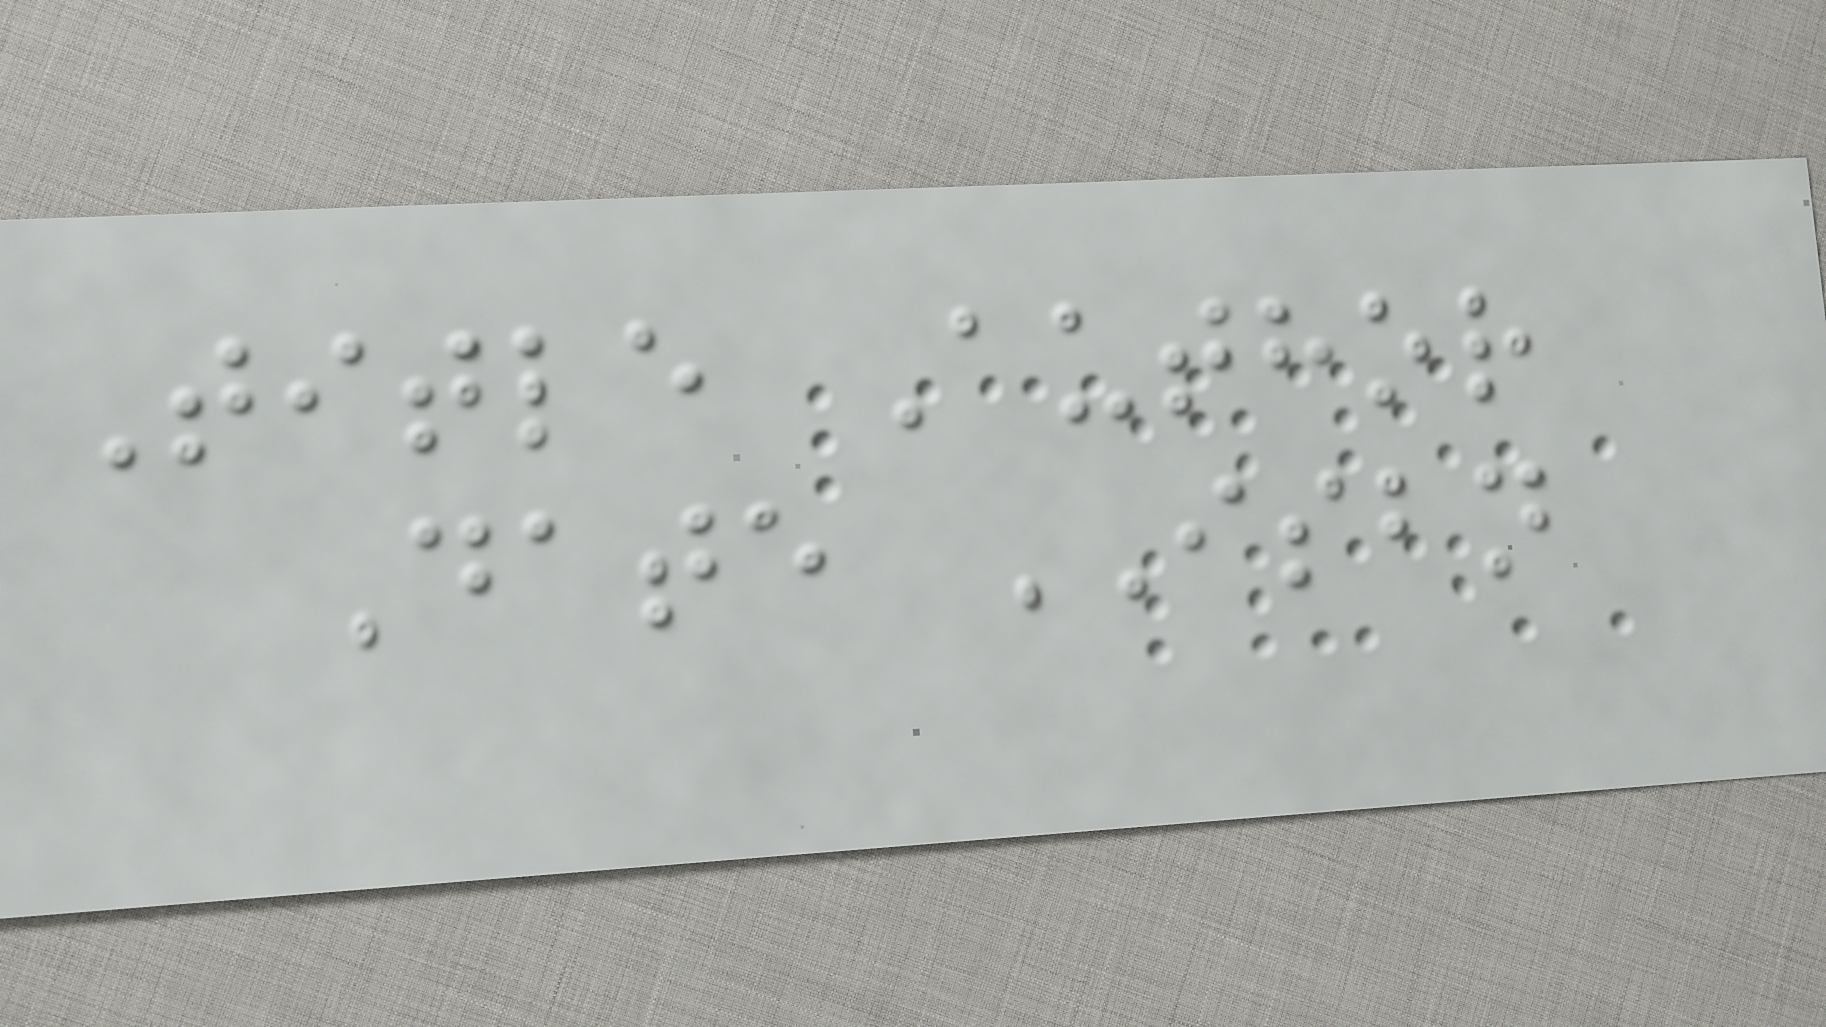Title Author
Date ISBN
